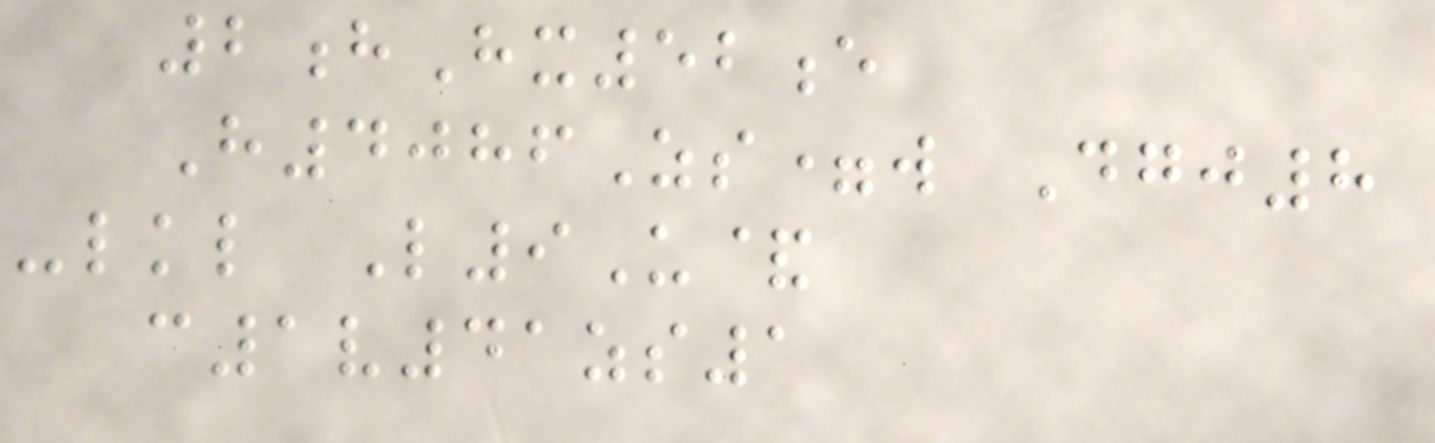2hHx52e
H4086Zs=w Dgj8
-lkl L9U&
c1v41zs1
